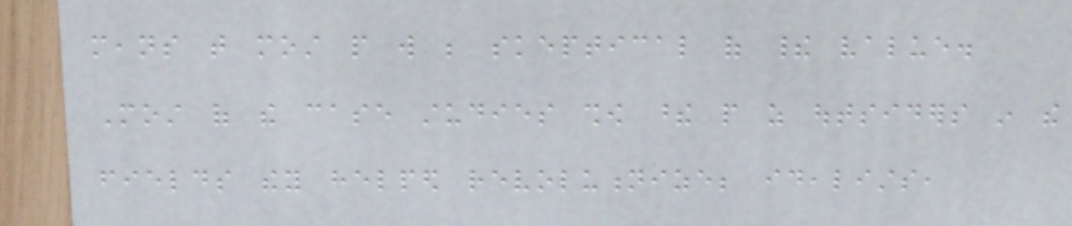means that most people will be skeptical of their value.
Most of the case studies show these people as outsiders in the
fields they helped revolutionize; idealists,
